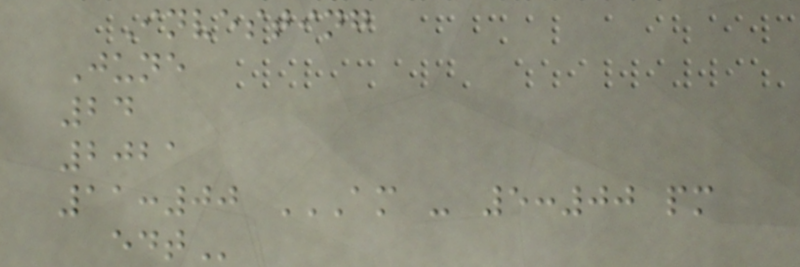Investing
June
24
2021
11:00 AM - 5:00 PM
EDT
